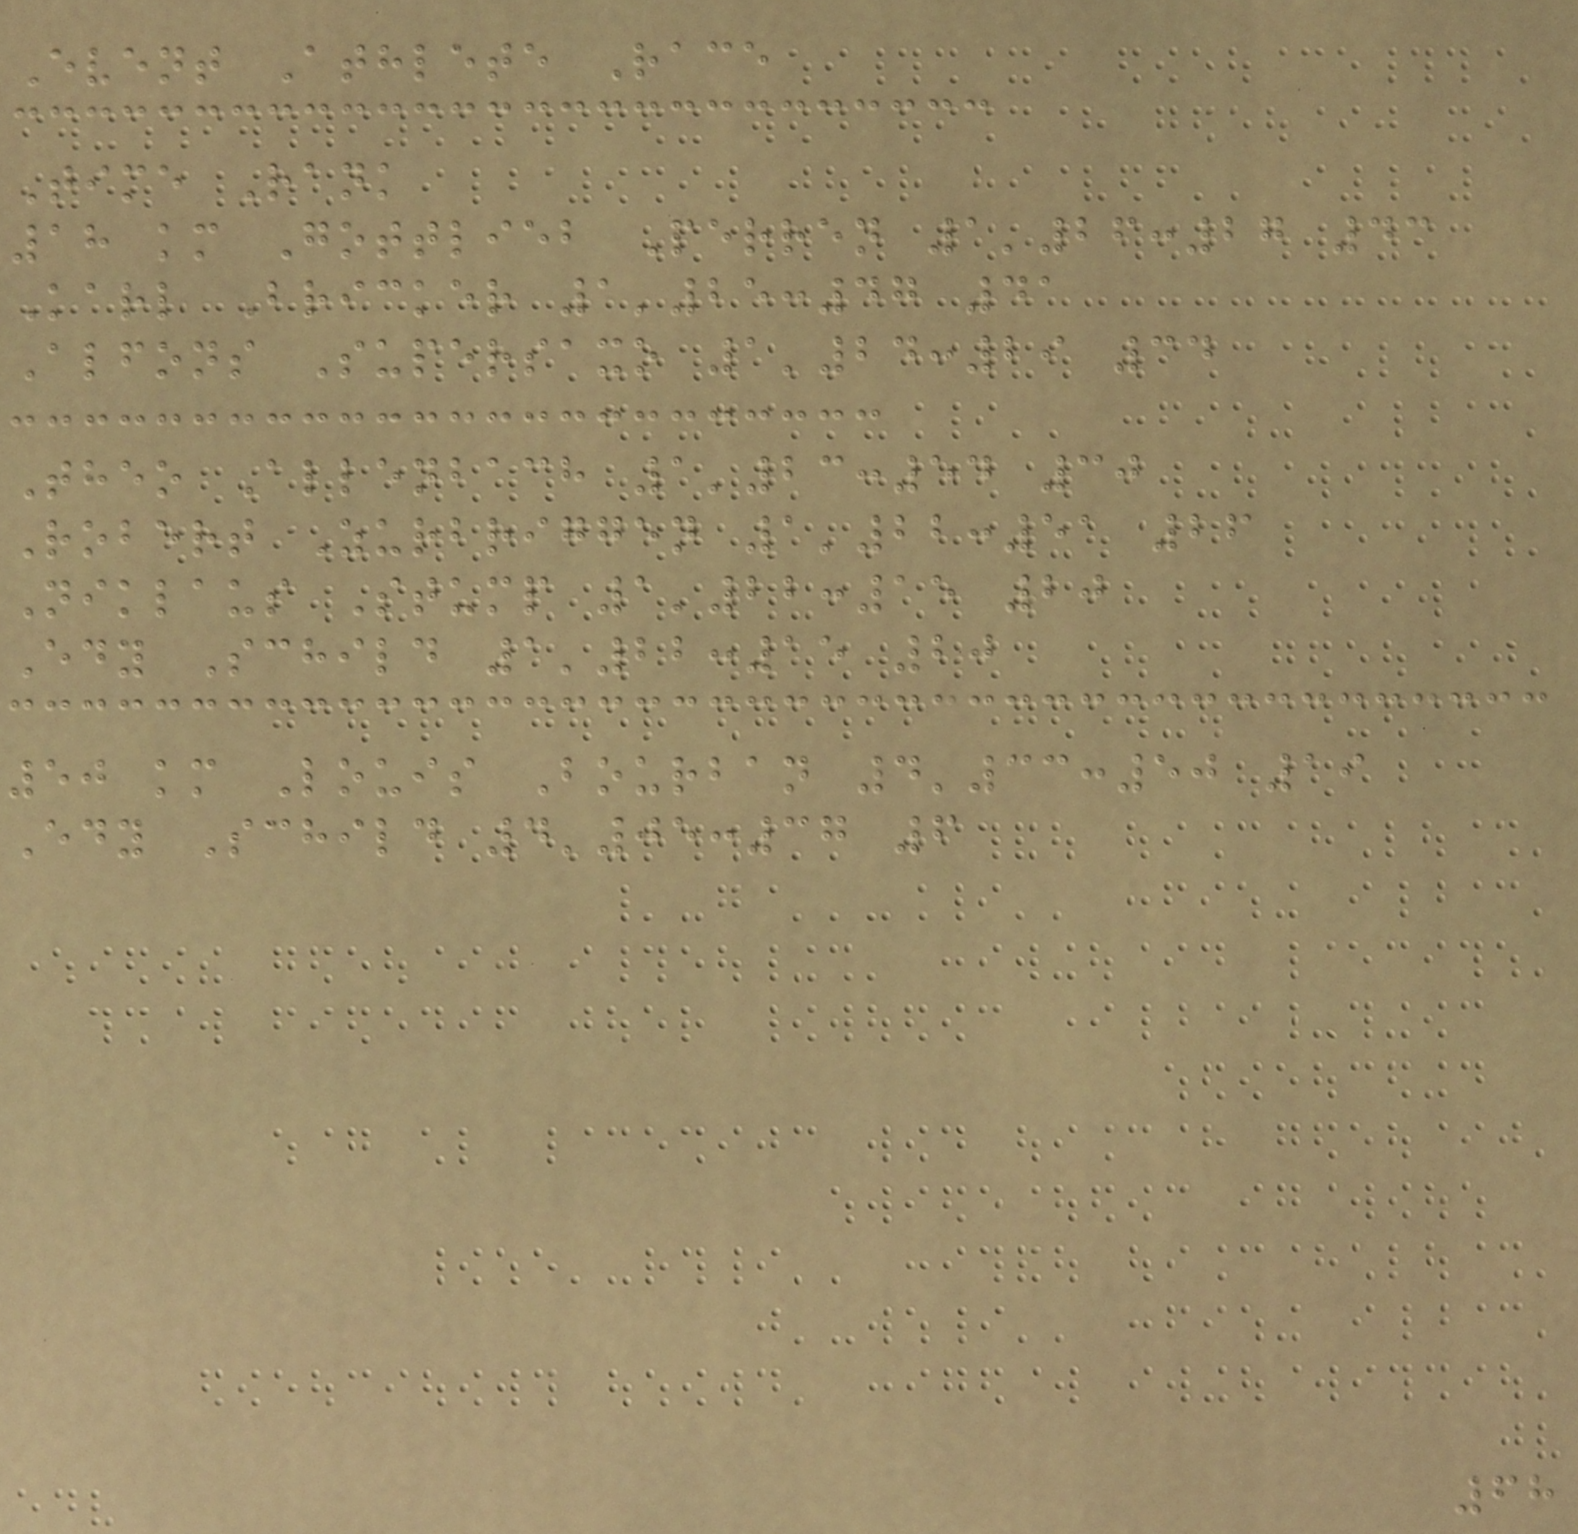Event Athlete Race
Time Rank
18 km Gottlieb Perren 1'26:27 43
Karl Bricker 1'25:47 41
Alfons Supersaxo 1'24:29 34
Theo Allenbach 1'23:54 30
Robert Zurbriggen 1'22:51 26
Niklaus Stump 1'22:15 20
Edy Schild 1'22:15 20
50 km Louis Bourban 4'33:50 19
Edy Schild 4'05:37 6
68
